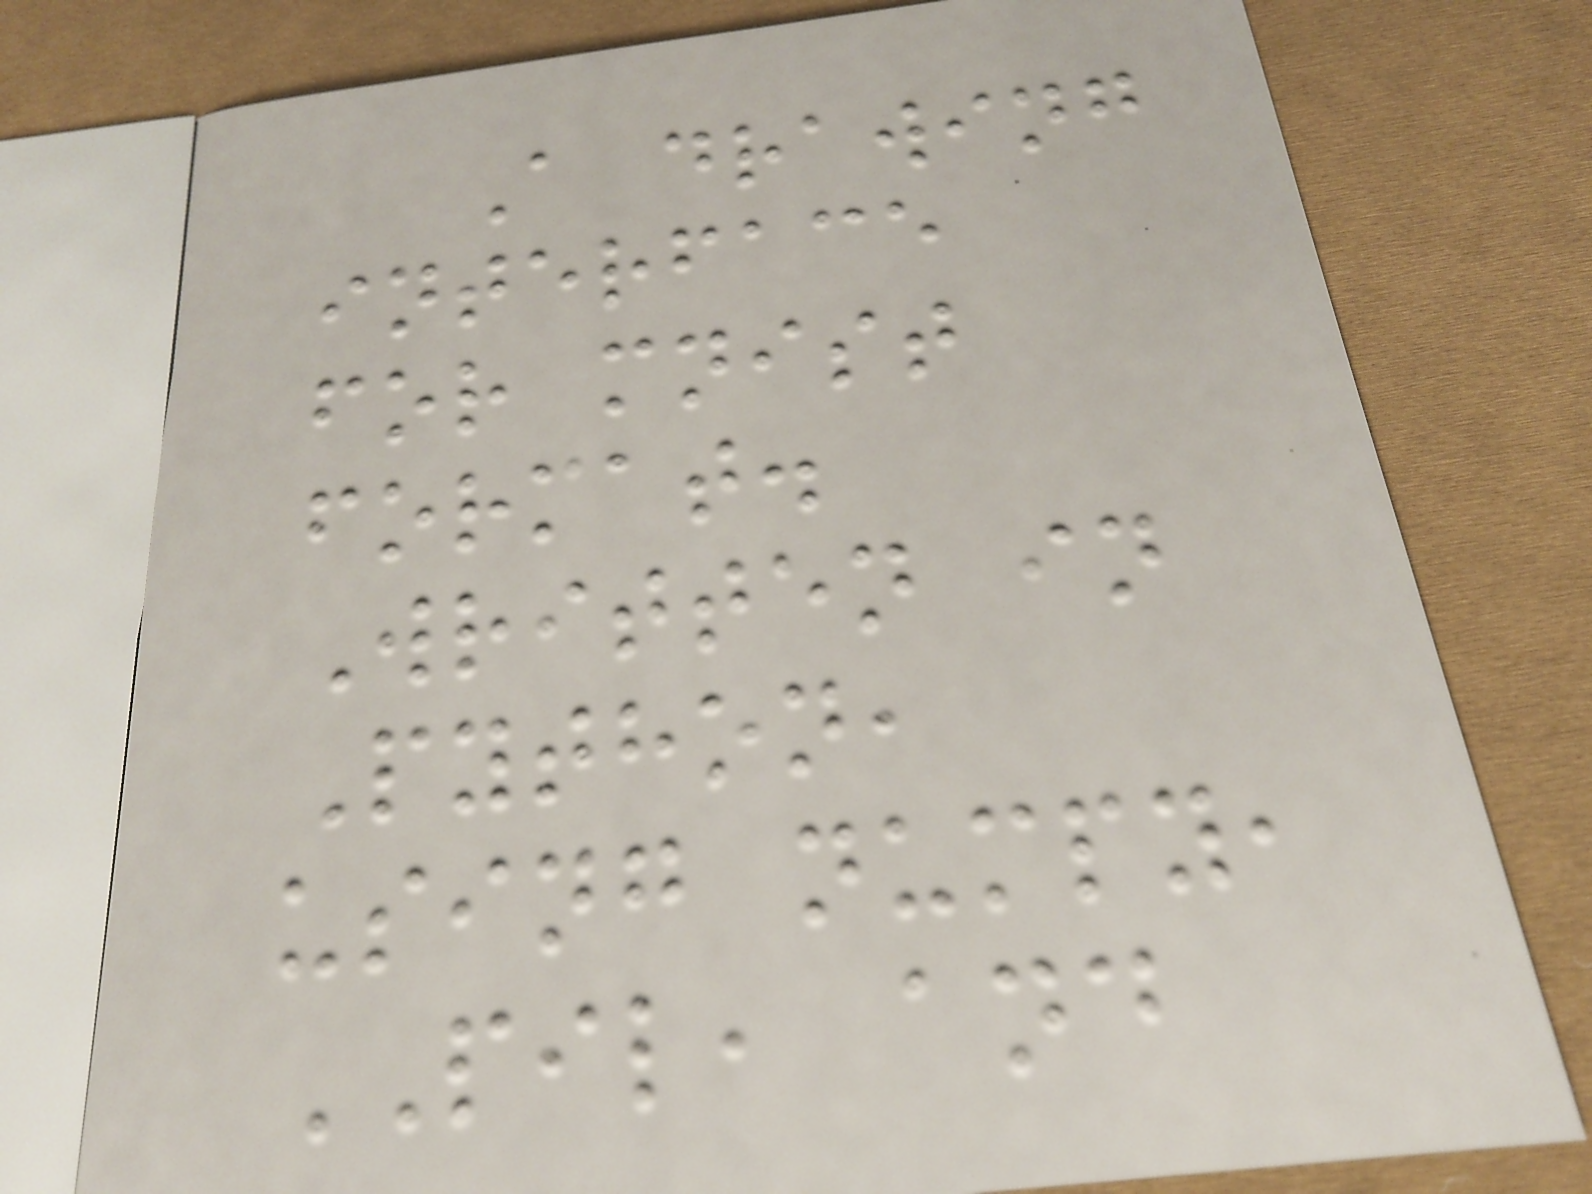A drawing
interface
for mnist
format.
Written in
Python,
using numpy,
PIL, and
